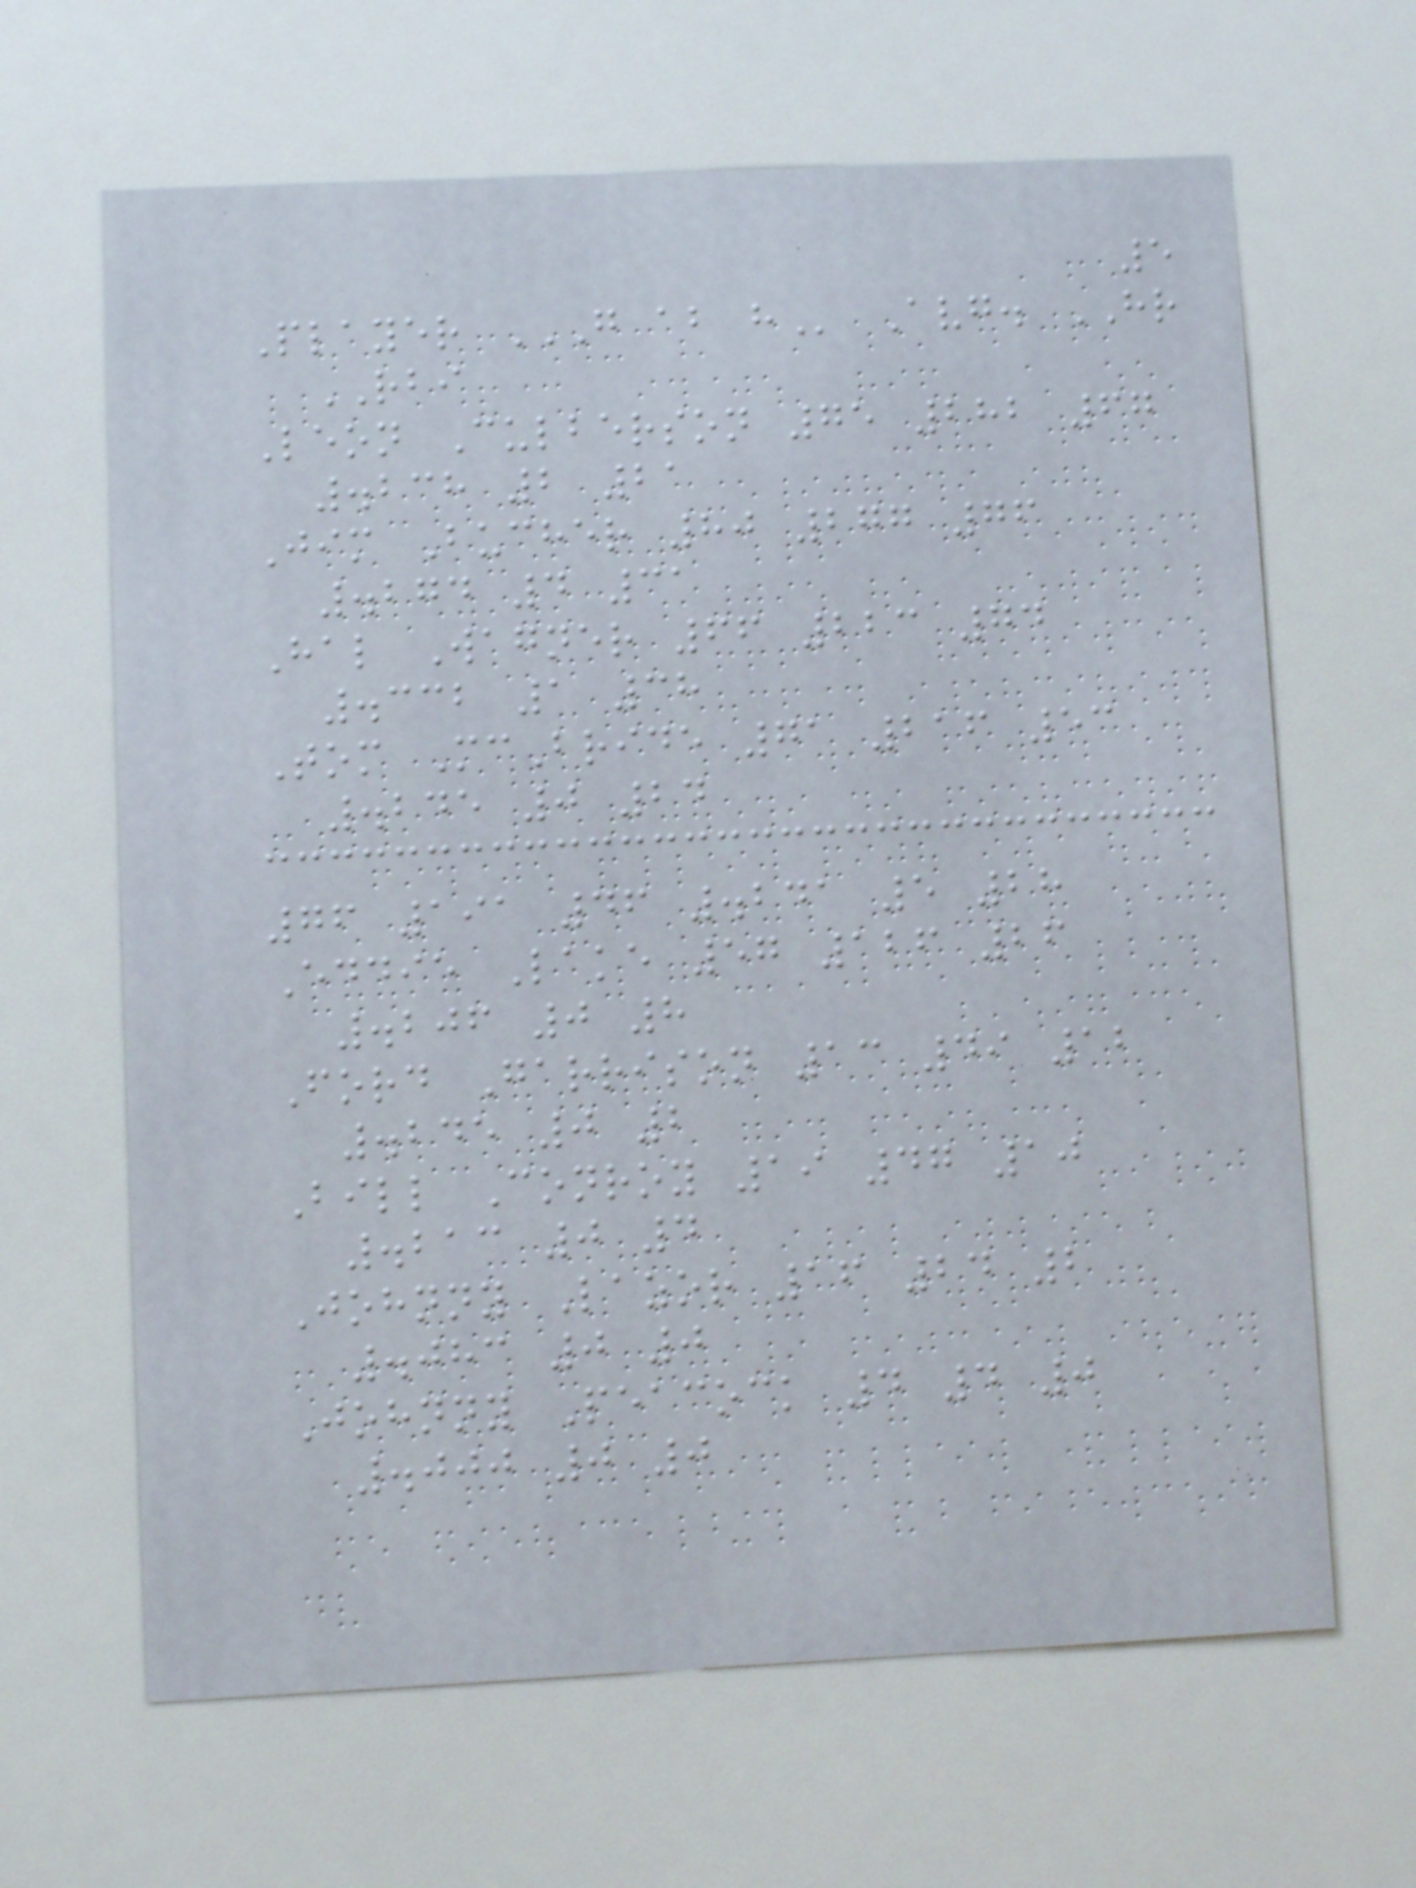5
Player G AB H Avg. HR
RBI
Leon Culberson 75 282 67
.238 2 21
Jim Bucher 80 277 76
.274 4 31
Hal Wagner 66 223 74
.332 1 38
Tom McBride 71 216 53
.245 0 24
76 191 46 .241 5 28
Eddie Lake 57 126 26
.206 0 8
Ford Garrison 13 49 12
.245 0 2
Bill Conroy 19 47 10
.213 0 4
Johnny Lazor 16 24 2
.083 0 0
Johnny Peacock 4 4 0
.000 0 0
